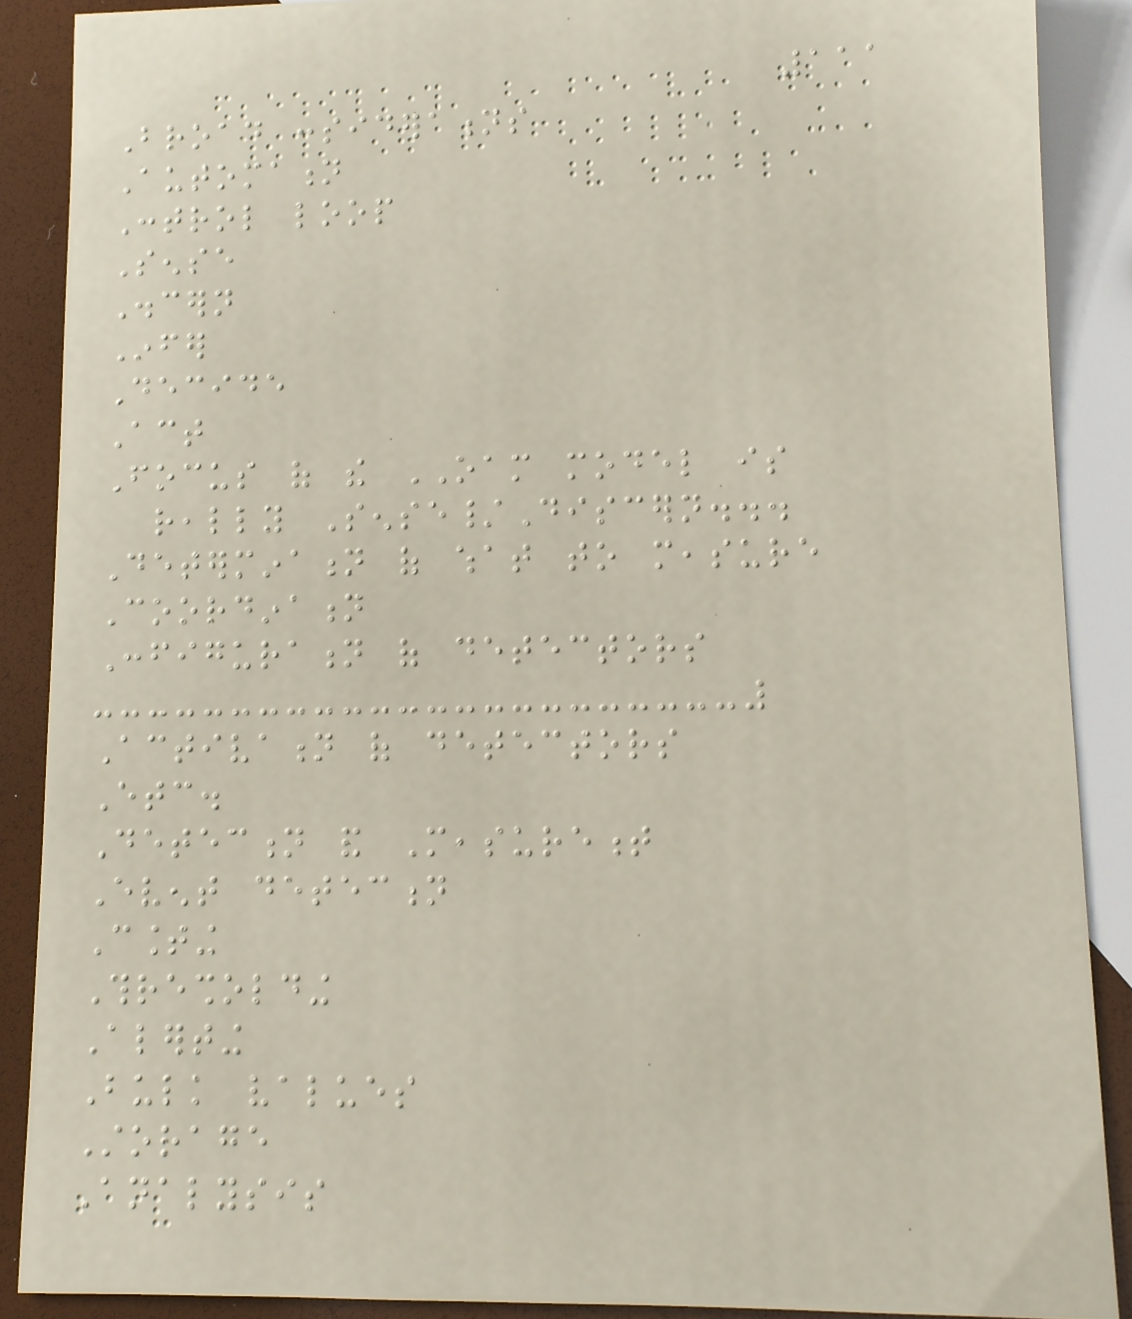111
Broad considerations
Automation
Control loop
Sense
Discern
Infer
Decide
Act
Focus of the OAM model is
really Sense/Discern...
Determination of what to measure
Coordination
Configuration of detectors
Activation of detectors
Etc.
Detection and Measurement
Event detection
Counting
Thresholding
Alerting
Bulk values
Storage
Analysis
